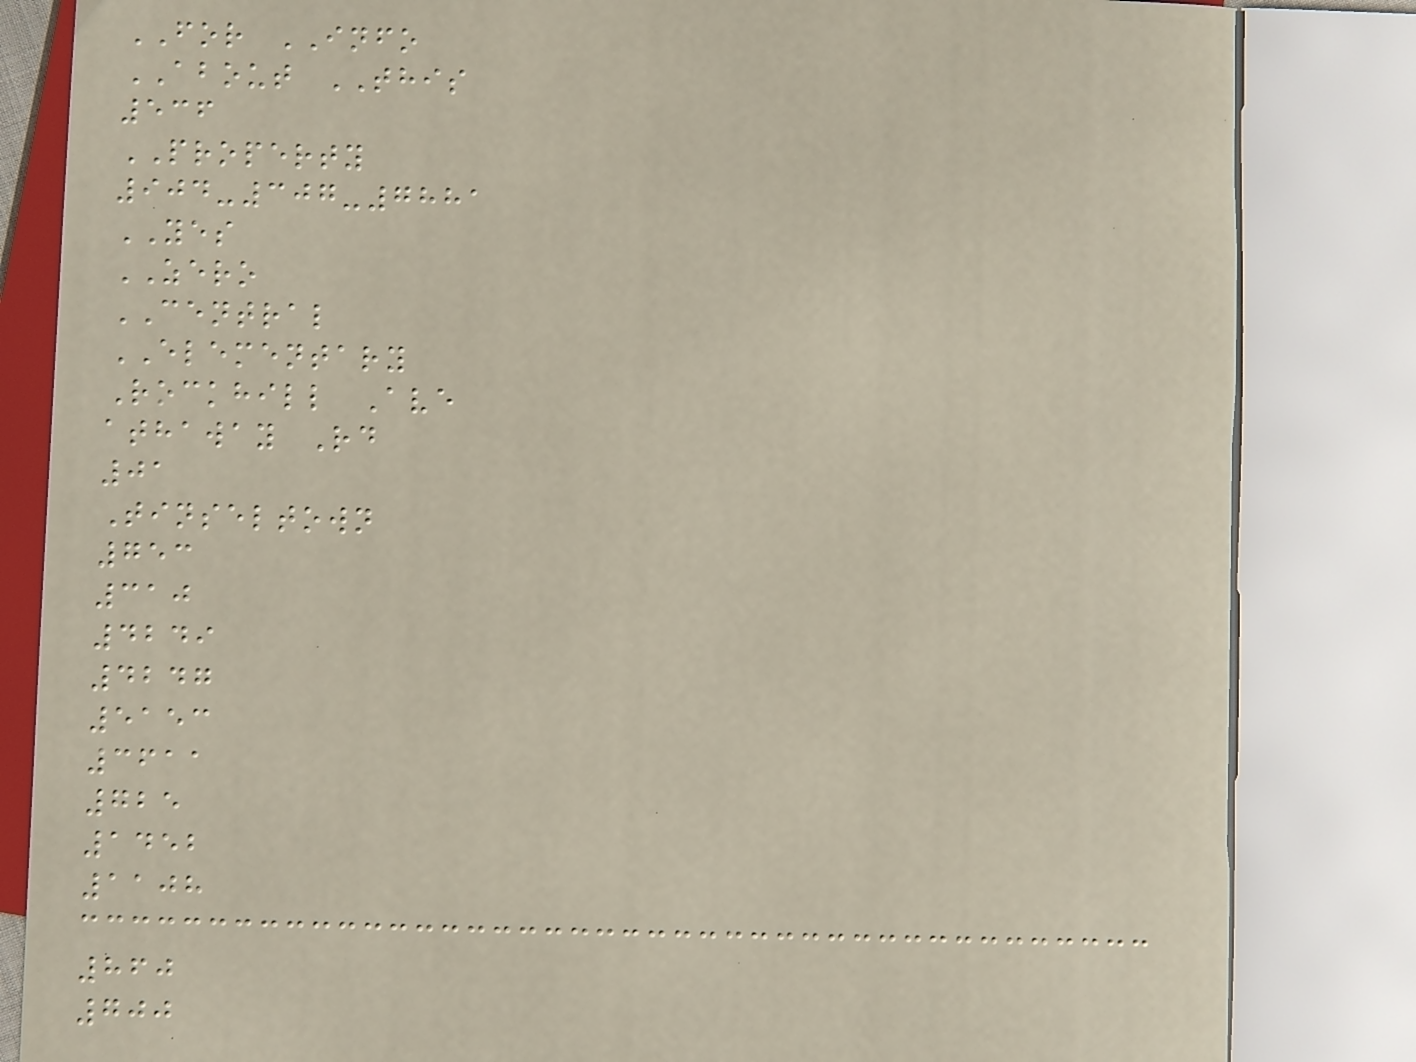FOR INFO
ABOUT THIS
536
PROPERTY
904-307-7881
YES
ZERO
CENTRAL
ELEMENTARY
Rockhill Ave
athaway Rd
01
Tinseltown
753
310
4249
4247
5153
3611
725
1452
1108
860
700
